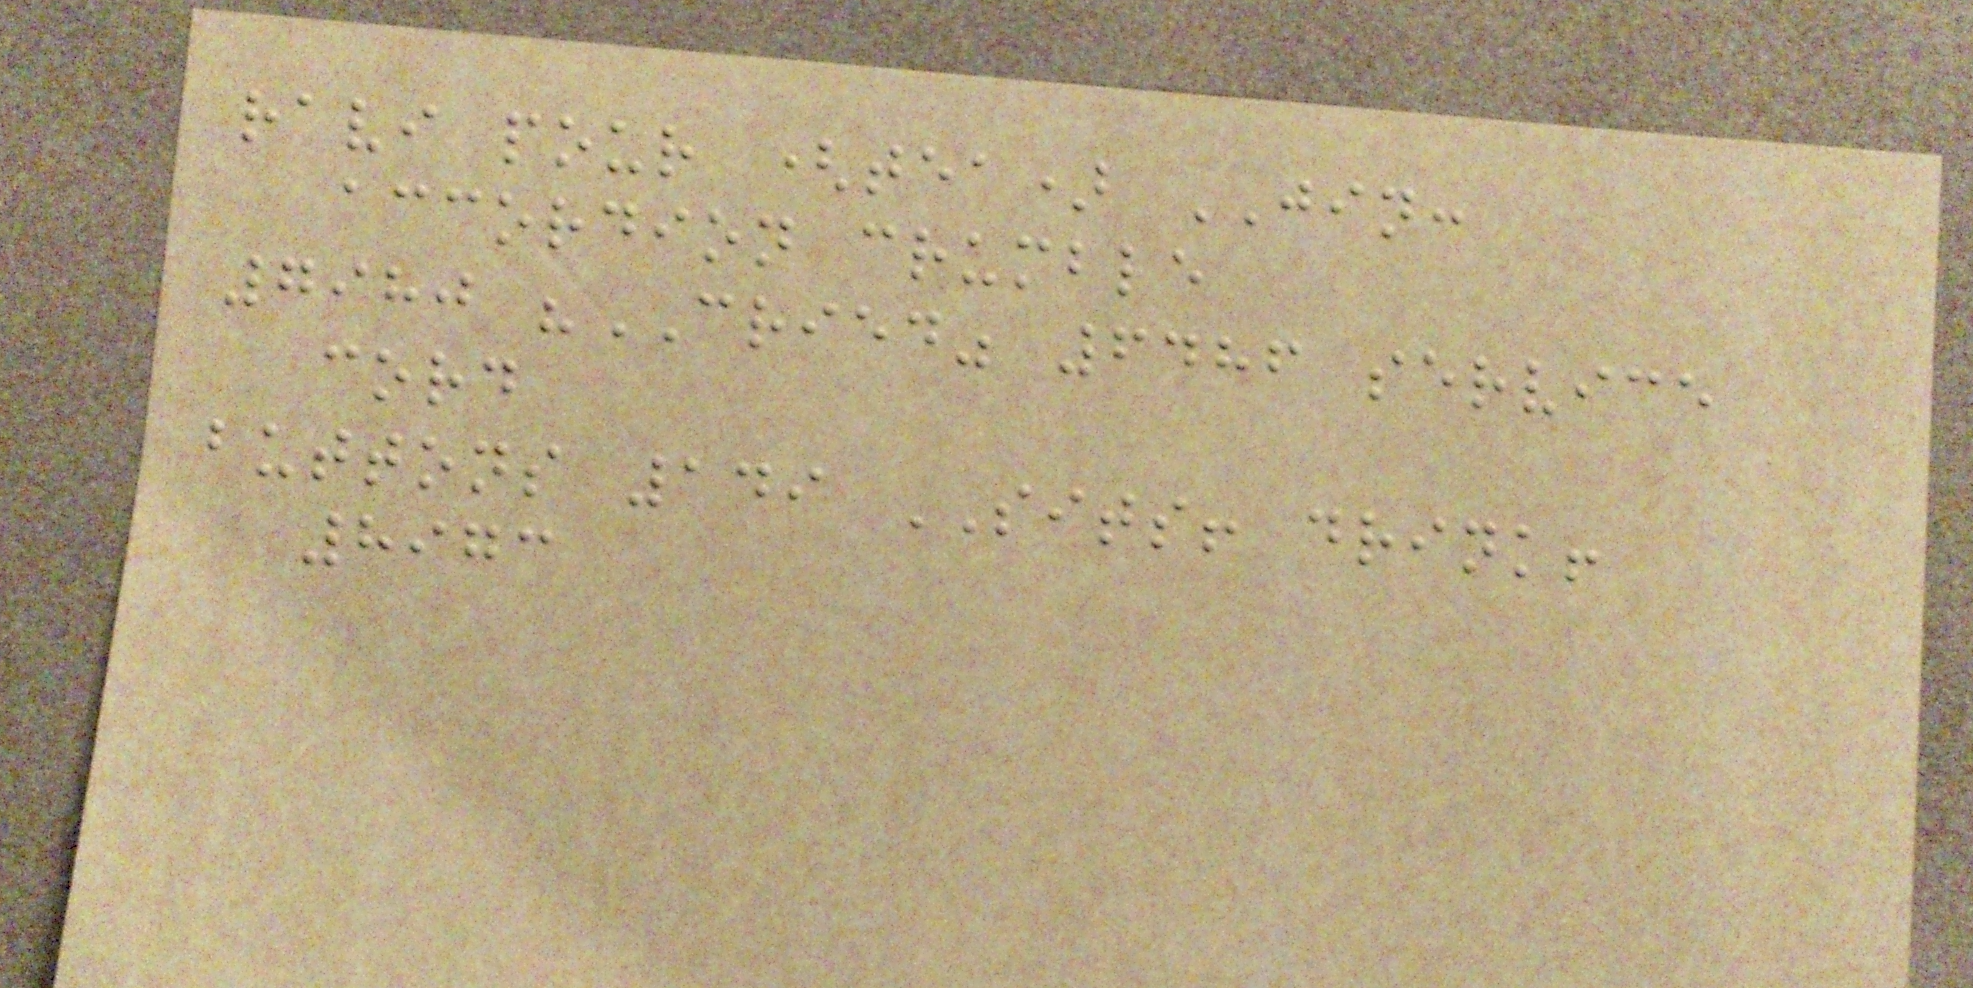ravi pour (tea) JIN:
accordion crumble
7980 "CRIED" 6486 service
cord
buttons 149 SITS! drink!
8973
